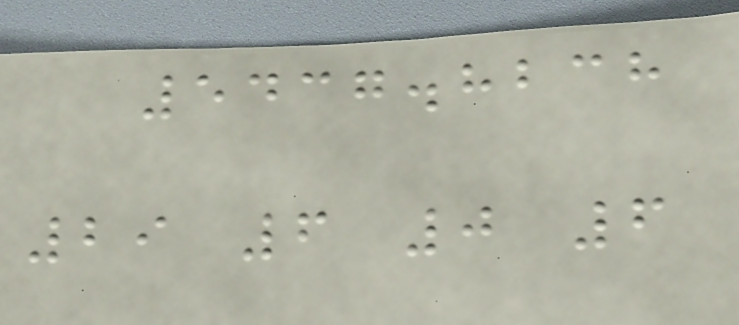5437.8238
29 6 0 6
